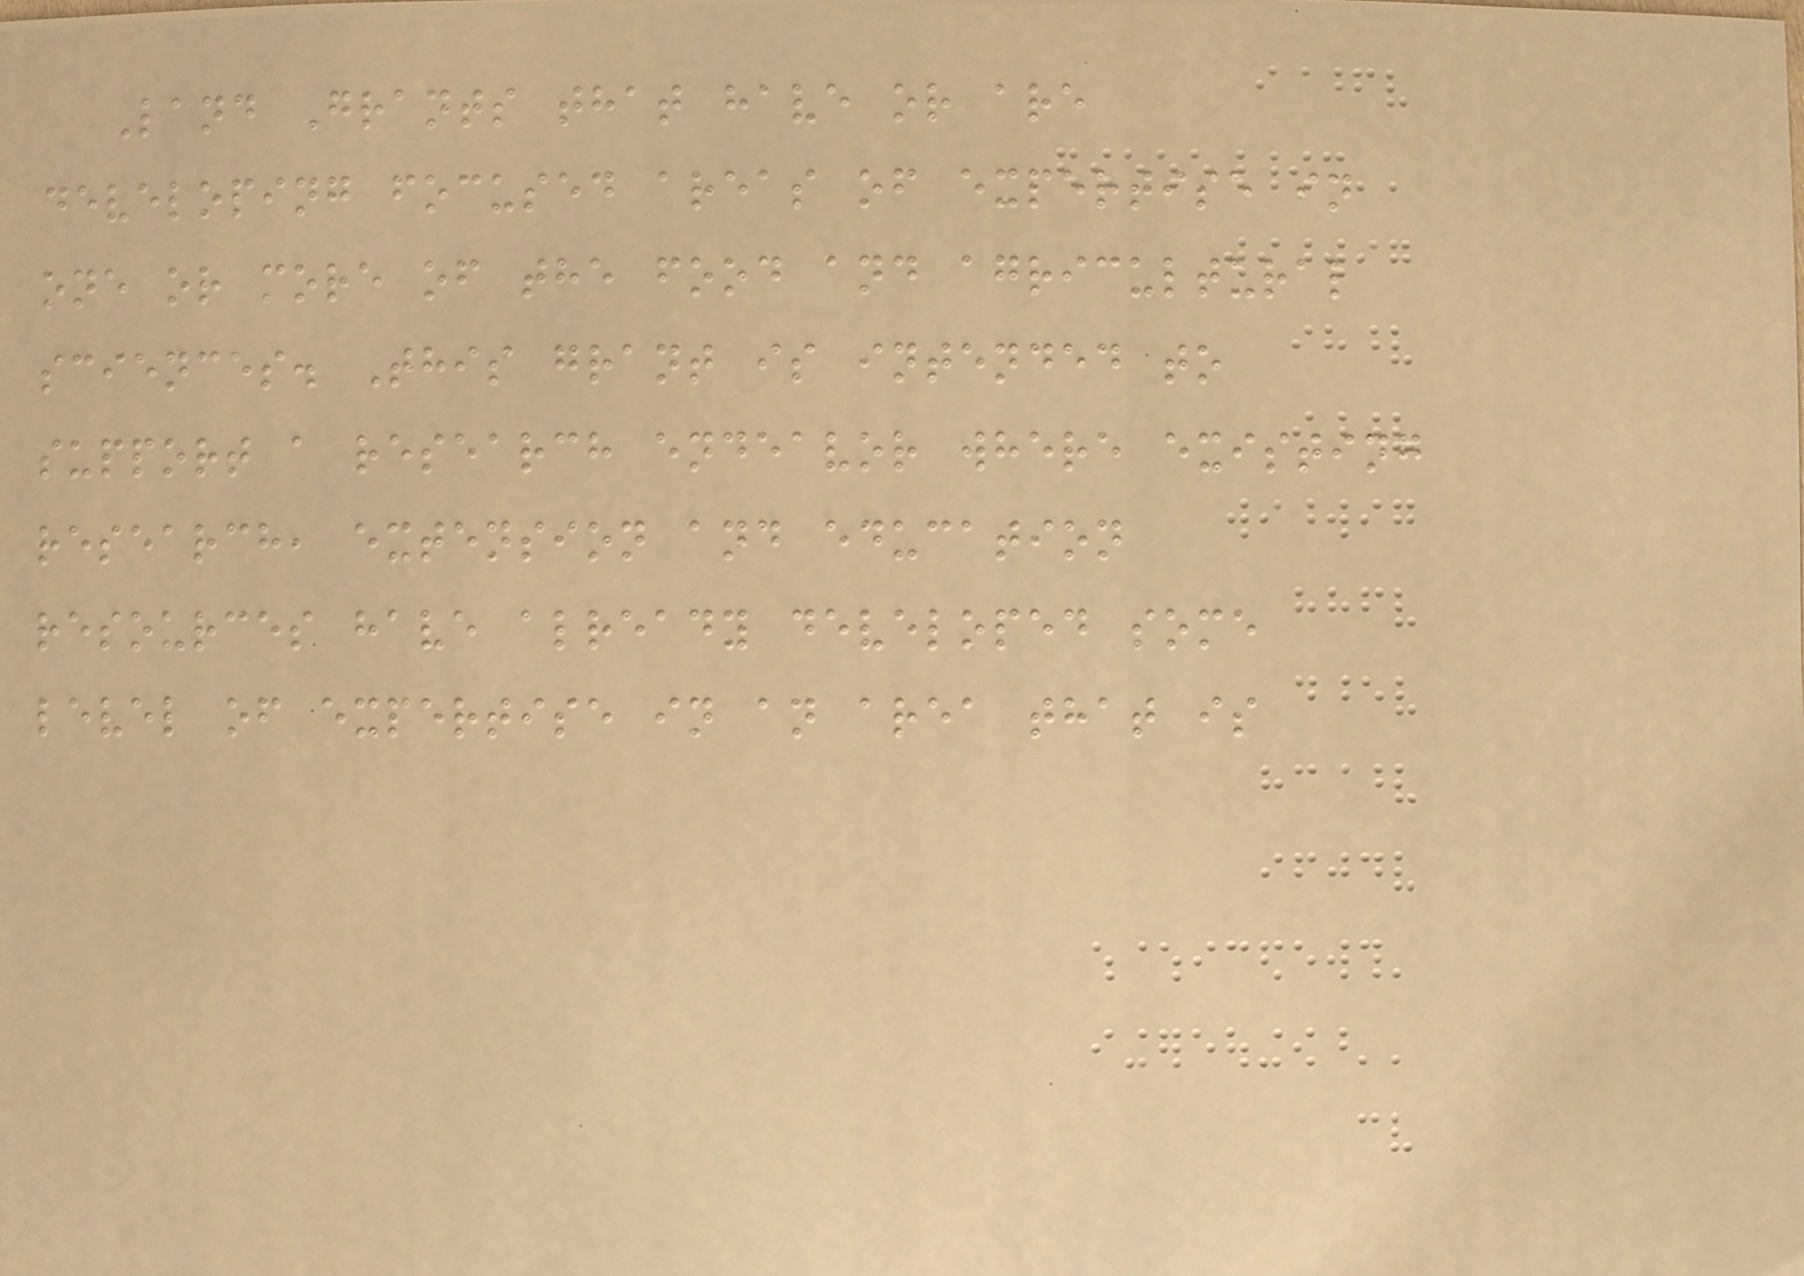Land Grants that have or are
developing focused areas of expertise in
one or more of the food and agricultural
sciences. This grant is intended to
support a research endeavor where existing
research, extension and education
resources have already developed some
level of expertise in an area that is
